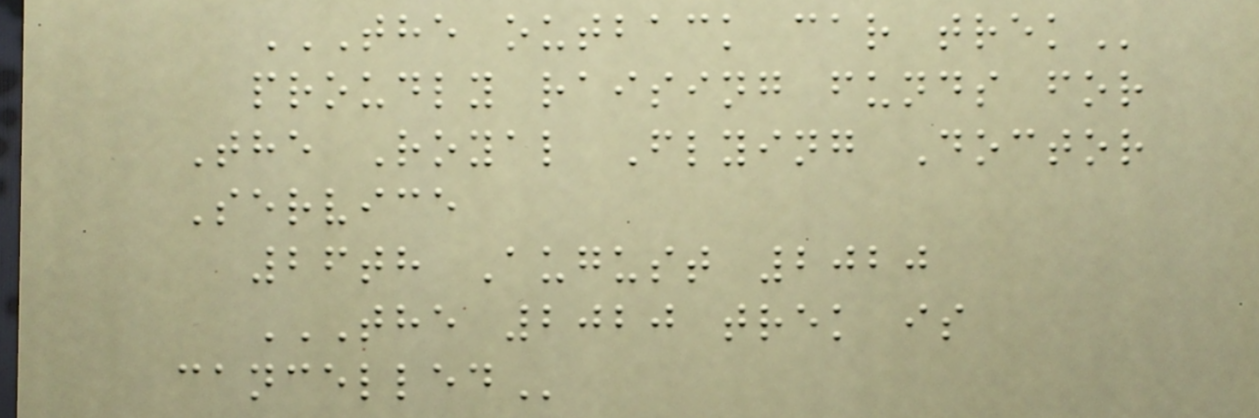THE OUTBACK CAR TREK
proudly raising funds for
The Royal Flying Doctor
Service
26th August 2020
THE 2020 TREK IS
CANCELLED
